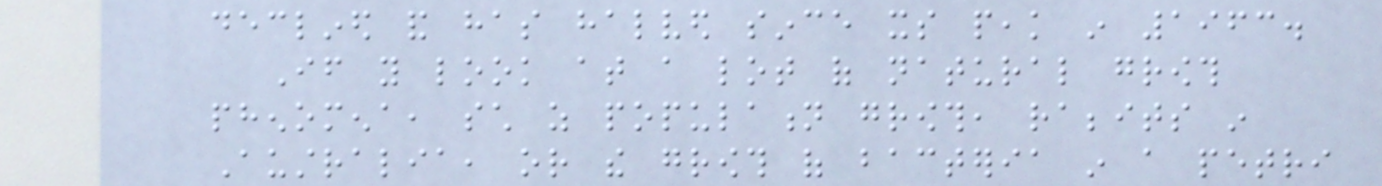declined and has halved since its peak in 1963.
If you look at a lot of natural growth
phenomena, such as population growth, rabbits in
Australia, or the growth of bacteria in a petri
